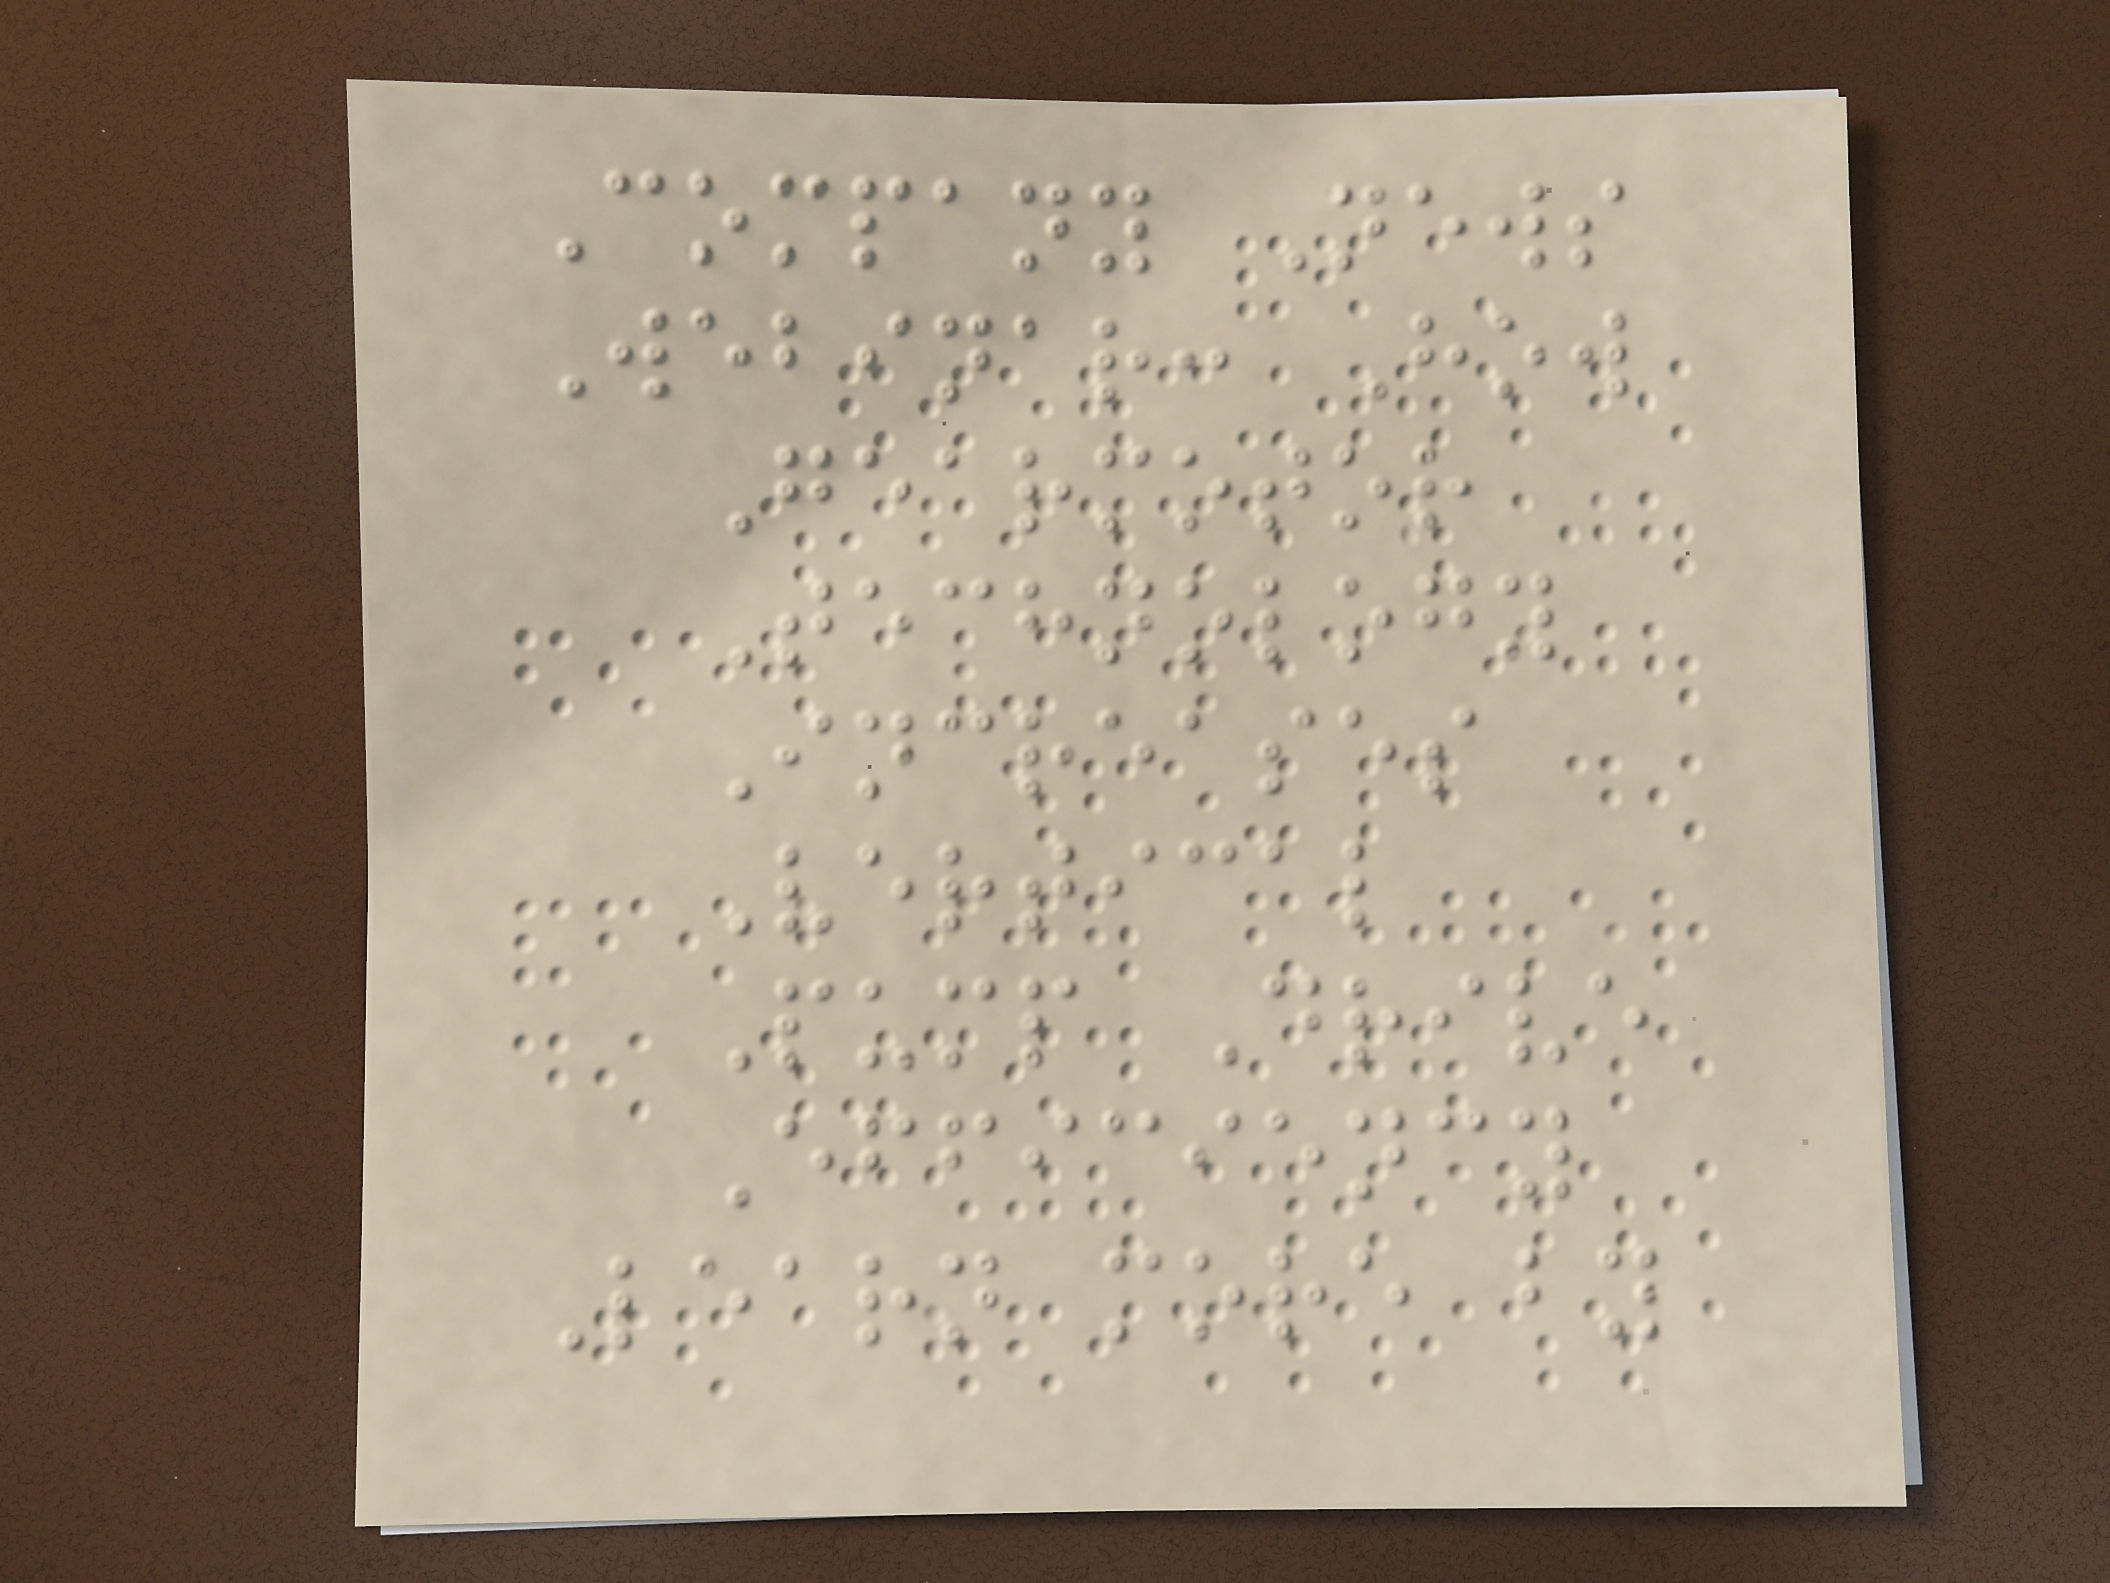Company News
Webinar: How
Gearmotor
Technology
Increases
Vertical
Pump Drive
Efficiency
Learn more by
